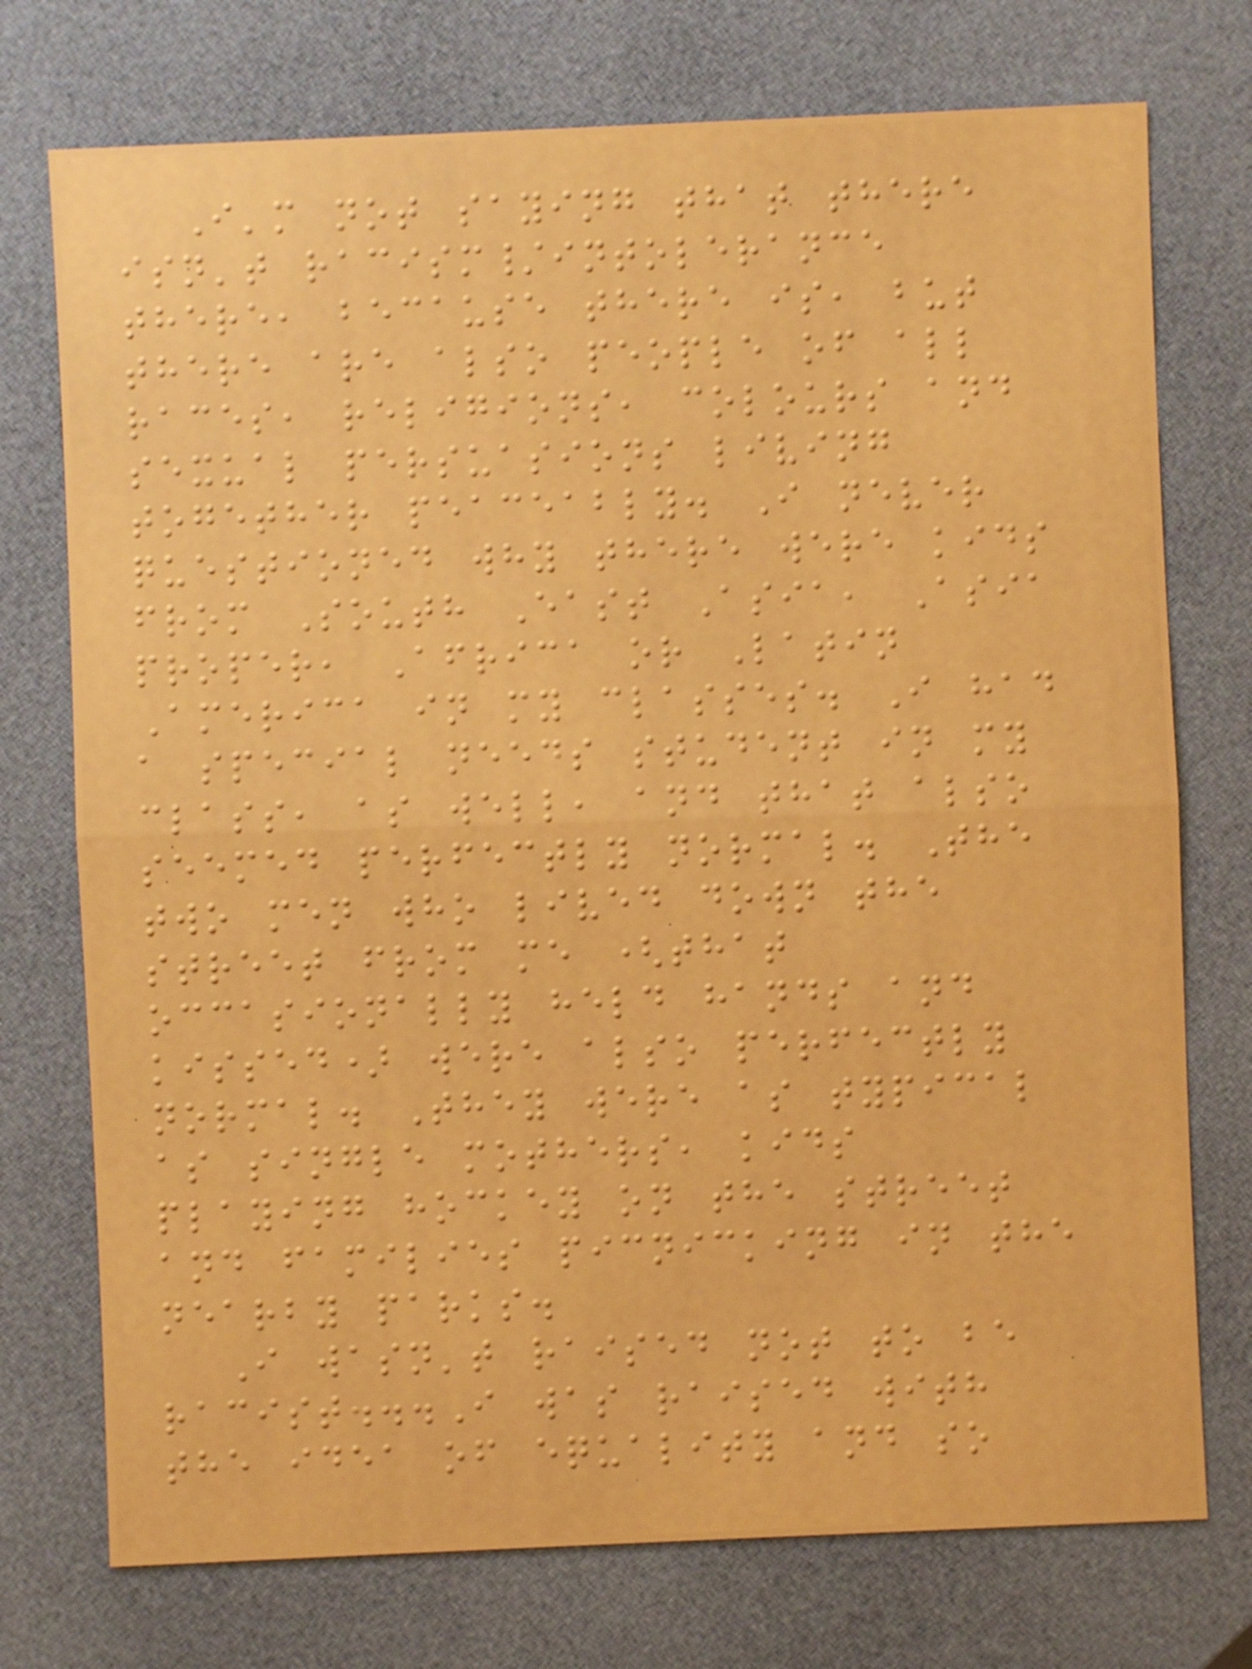I'm not saying that there
isn't racism/intolerance
there, because there is, but
there are also people of all
races, religions, colours and
sexual persuasions living
together peaceably. I never
questioned why there were kids
from South East Asia, Asia
proper, Africa or Latin
America in my classes. I had
a special needs student in my
class, as well, and that also
seemed perfectly normal. The
two men who lived down the
street from me (that
occasionally held hands and
kissed) were also perfectly
normal. They were as typical
as single mothers, kids
playing hockey on the street
and families picnicking in the
nearby parks.
I wasn't raised not to be
racist...I was raised with
the idea of equality and so
